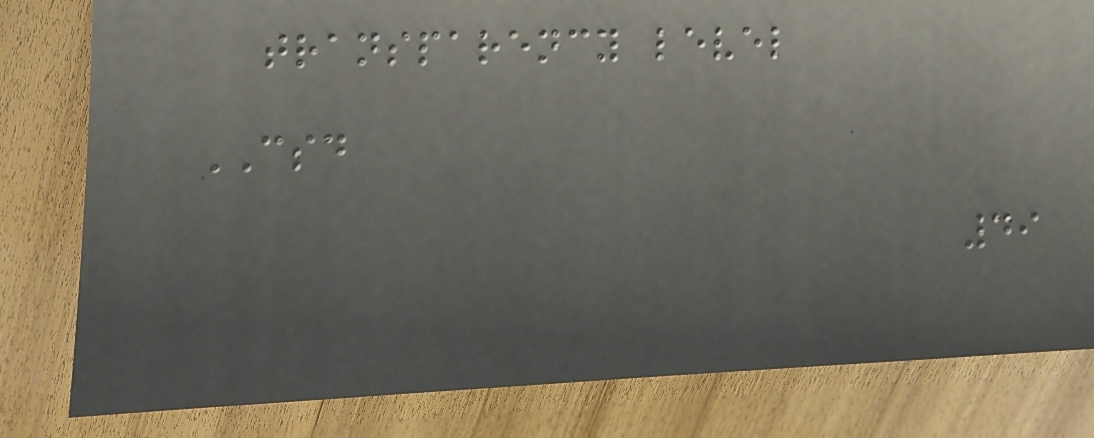transparency level
CSD
49
